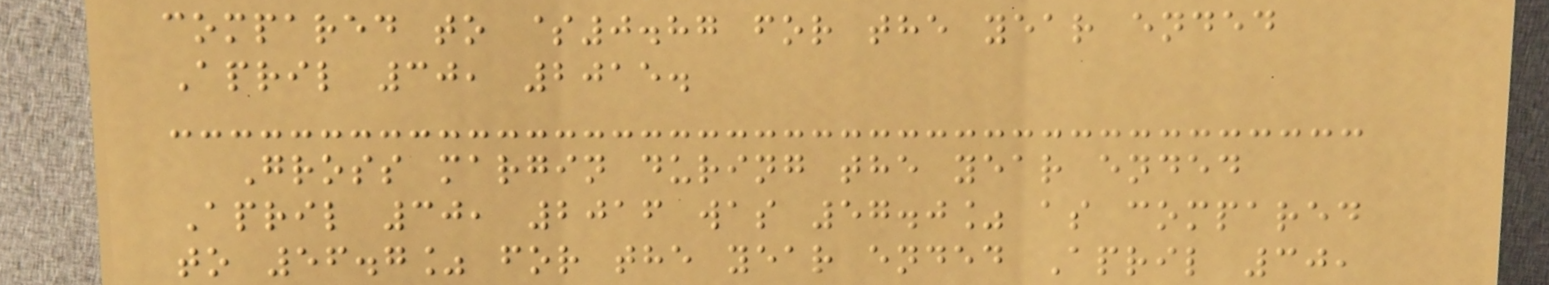compared to $0.87 for the year ended
April 30, 2015.
Gross margin during the year ended
April 30, 2016 was 57.0% as compared
to 56.7% for the year ended April 30,
